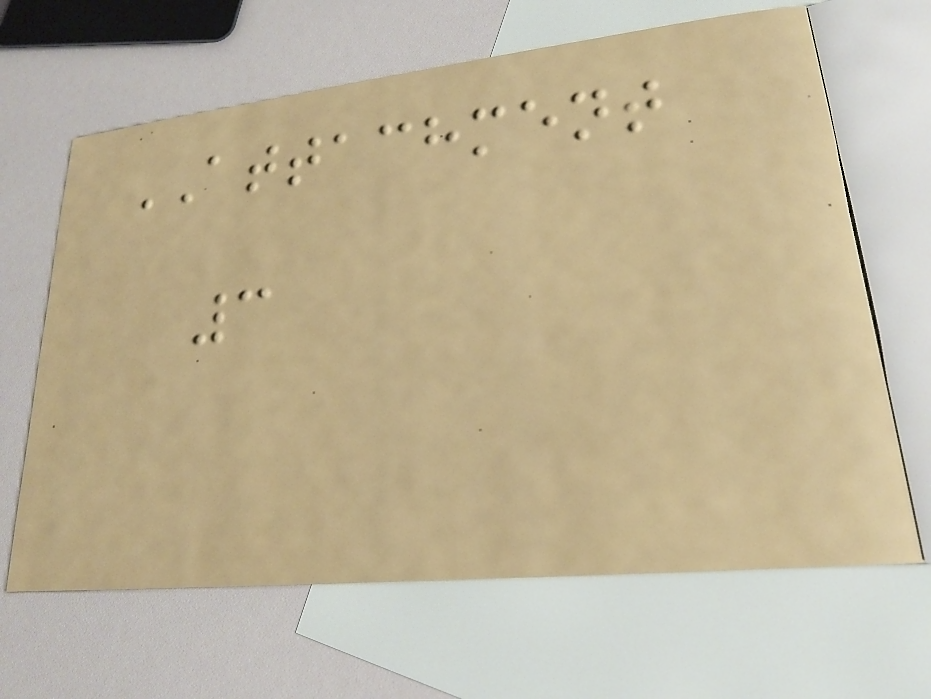ATTACHMENT
3
